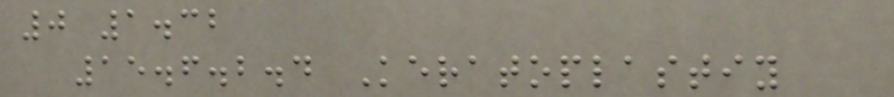0 1.32
15.6.2.4 Keratoplastiy
